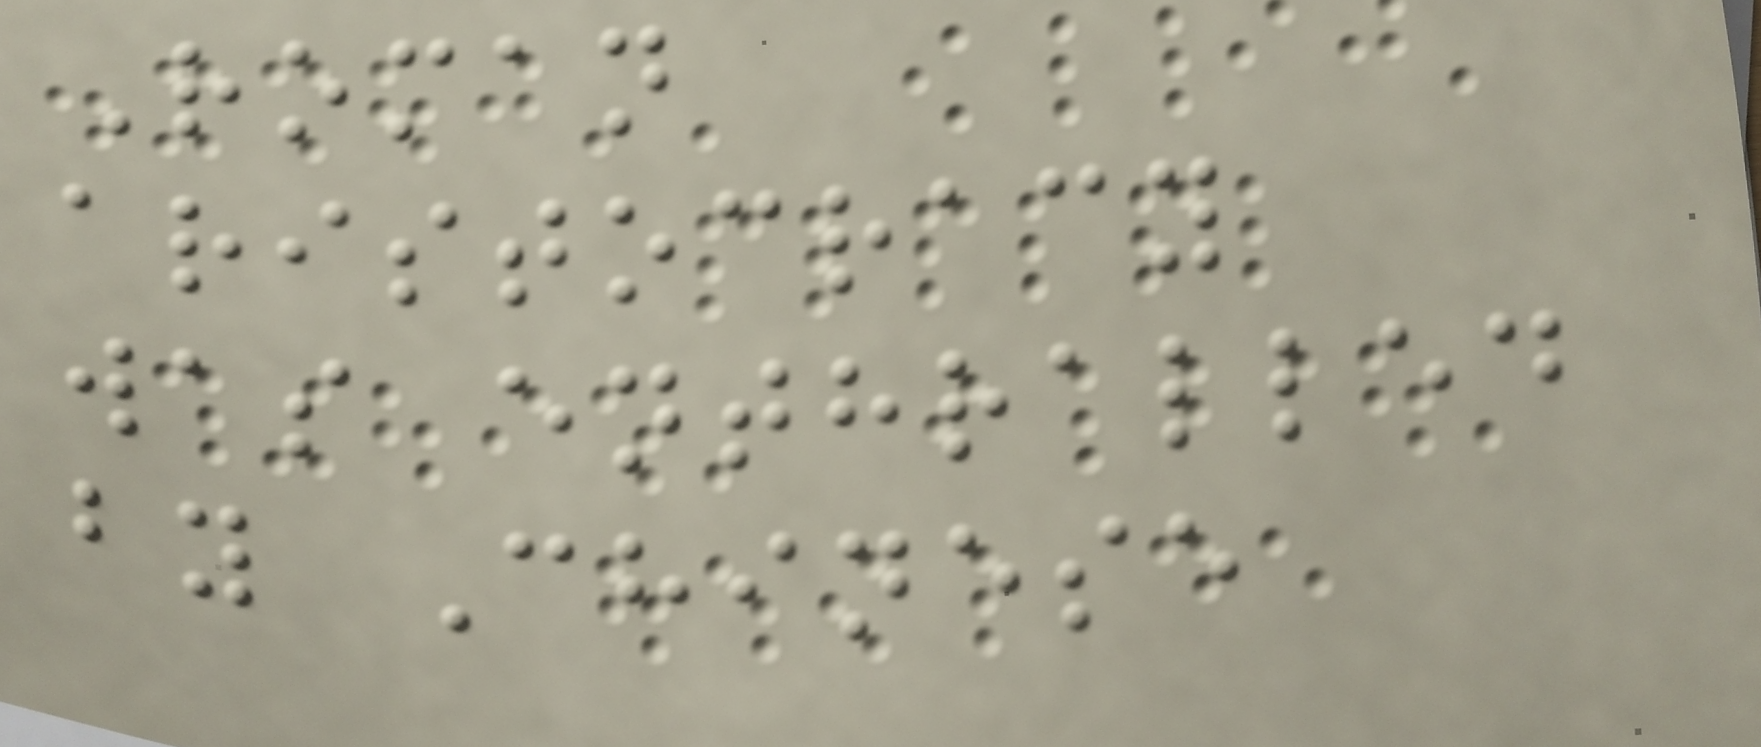Roman
aristocracy
was enthralled
by Chinese
